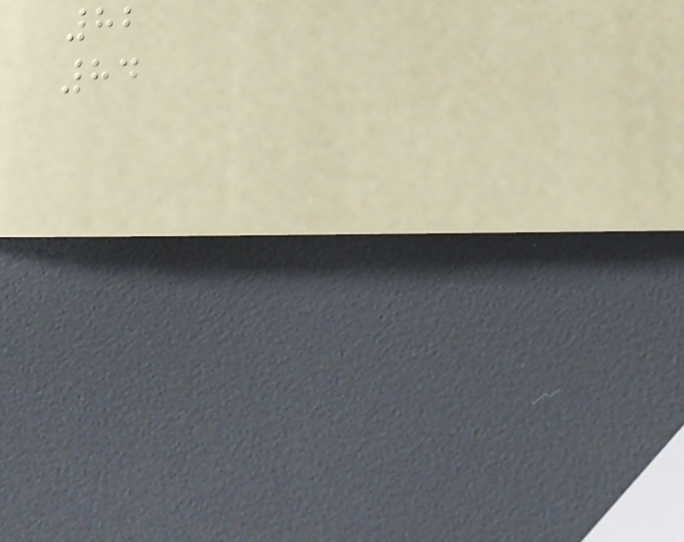82
84
